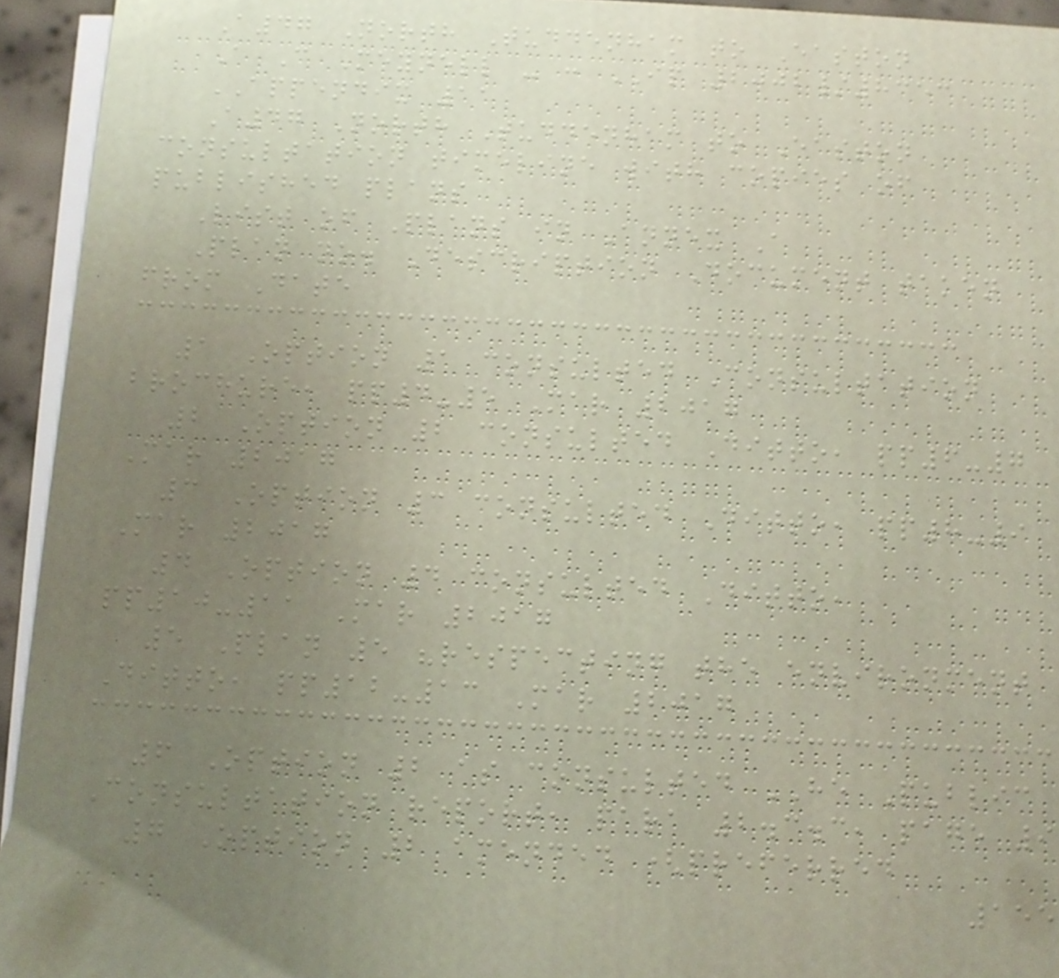A47 North Tuddenham to Easton
A C Meynell - : IP 2002/8353
APPENDIX 11
A47 North Tuddenham to Easton
consultation timeline with copies of
published plans
List of Plans in Annex A
Plan no. Description Document taken
from Date
1 Option 1 consulted Consultation
brochure, pp4-5 Mar 2017
2 Option 2 consulted Ditto, pp6-7
Mar 2017
3 Option 3 consulted Ditto, pp8-9
Mar 2017
4 Option 4 consulted Ditto,
pp10-11 Mar 2017
5 Plan 5 "respecting the environment
Ditto, pp12-13 Mar 2017
6 Option 2 as consulted HE Public
Consultation report, para 2.3.3, page 9
7 Option 2 amended (preferred
155
